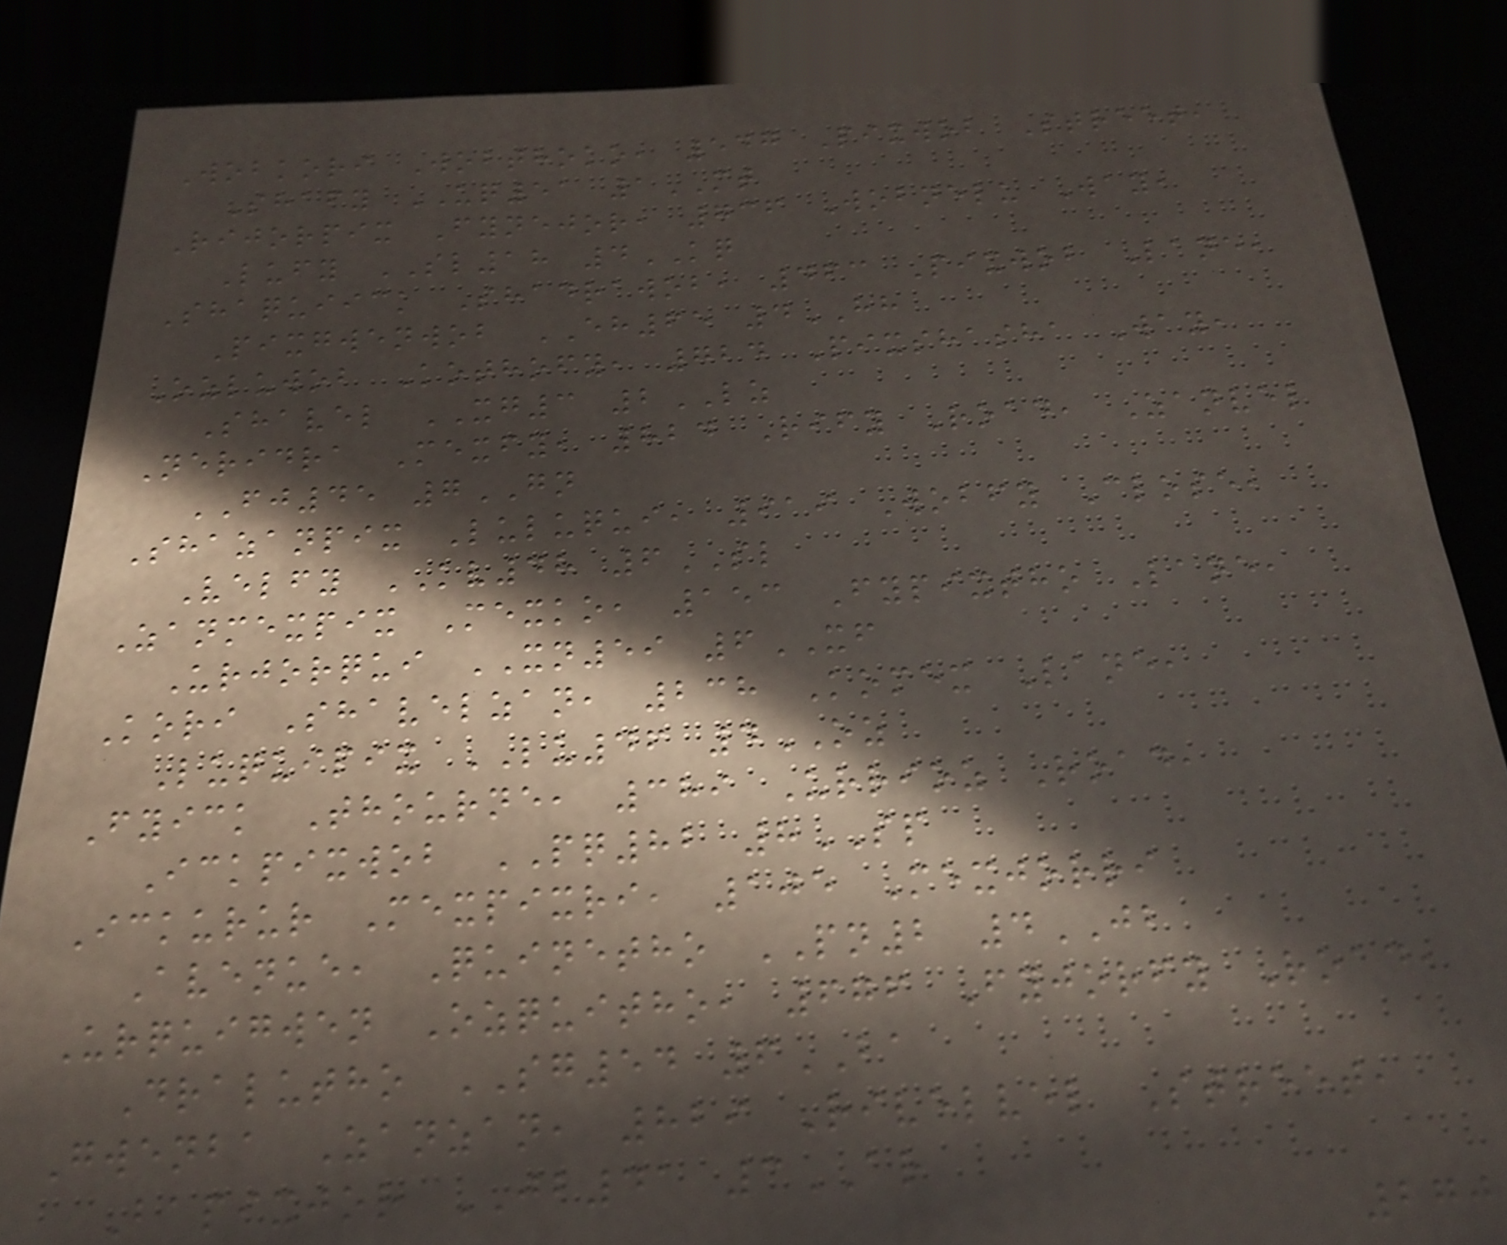Wobkori Wobthoko, 547 Pixwob Street,
Shafy UQ51 1MT
Rijorpix Fynejor, 736 Wobnelu Way,
Lufy SL18 4KQ
Shaquiick Shadrawob, 463 Pixwob Lane,
Pixgwenwob EH65 4HH
Ozluwob Kothofy, 724 Pixshasha Way,
Shavel XG3 2LZ
Neridra Mexfy, 824 Rify Road, Zanvel
FJ45 7GN
Shazanpix Luluqui, 919 Wobfy Close,
Velfy KV48 6SL
Zanmexpix Mexko, 153 Fypixtho Lane,
Urjorqui XN59 6XF
Kori Shavelzan, 238 Komex Lane,
Luquipix LU46 4OZ
Fyick Thourne, 389 Urrioz Road,
Ickpixwob PQ82 8SP
Ickurur Mexpixri, 105 Mexjorri
Avenue, Quinetho PN2 4JB
Urquigwen Ozquitho, 676 Fyjorfy Road,
Dralutho SG54 6BA
Gwenba Zanzan, 829 Rivelvel Street,
Bapixjor JB41 3AR
270
